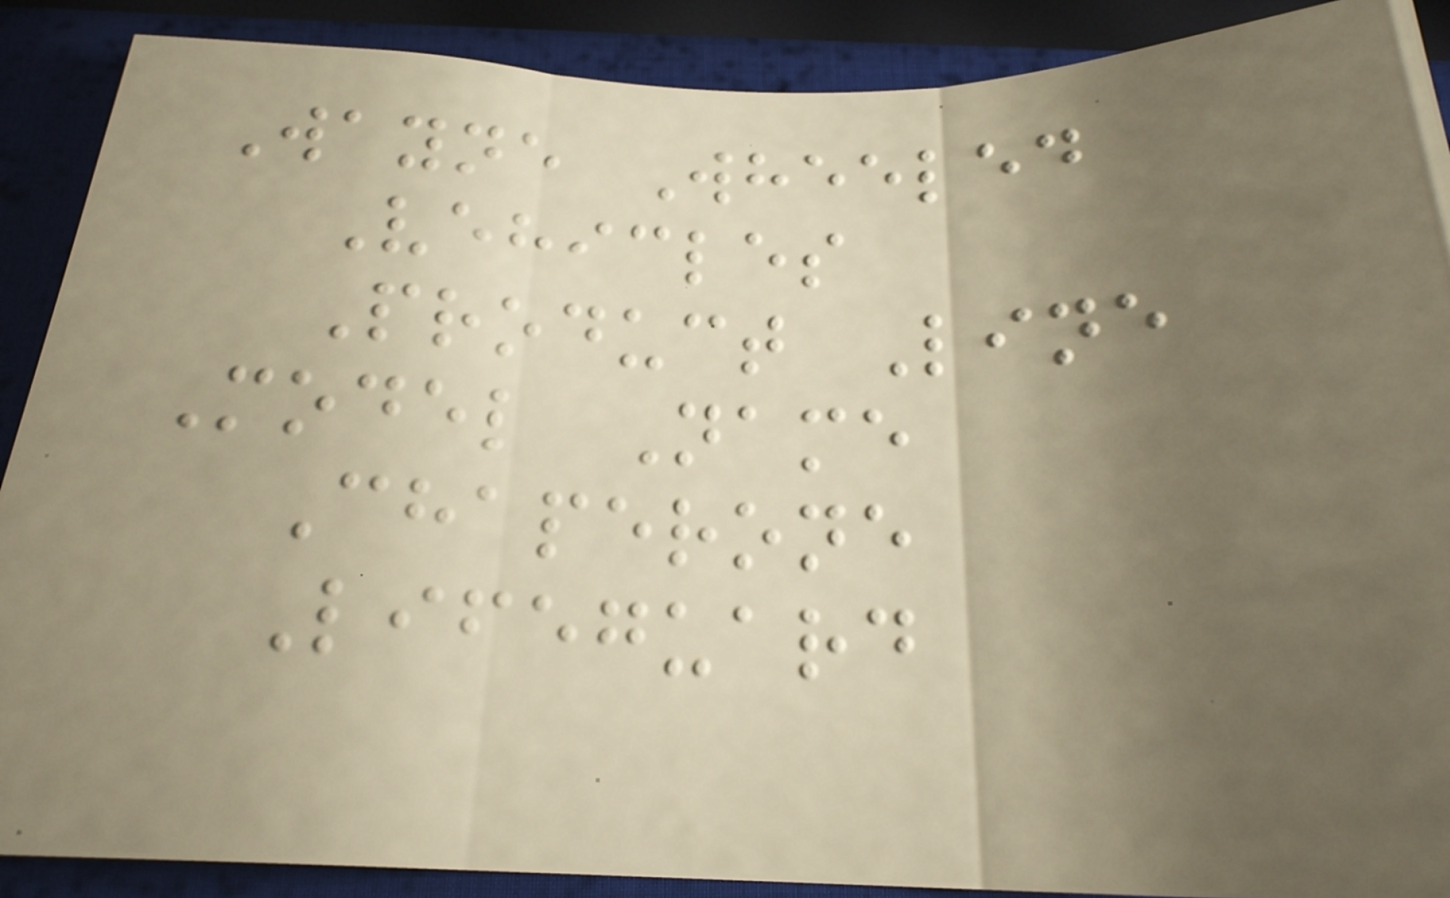Wayne Wheeled
Vehicles
Product Line
Model Name
Chaperone
Lifeguard
